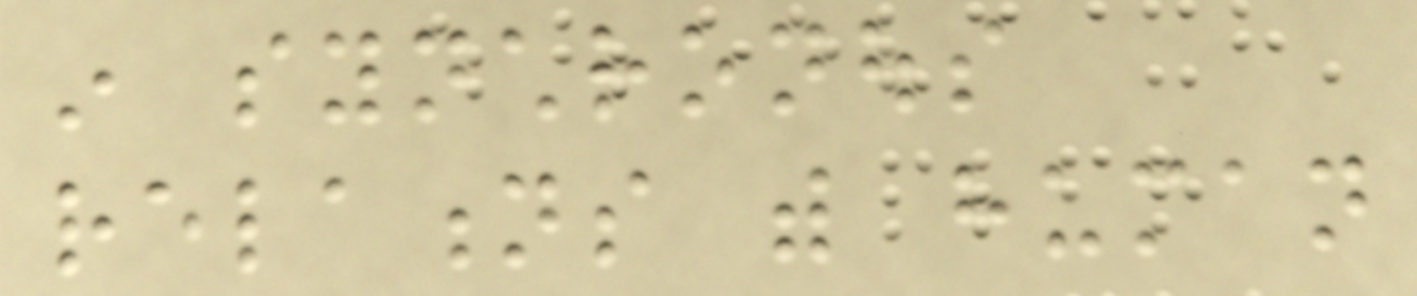in synchronous
relations with human
